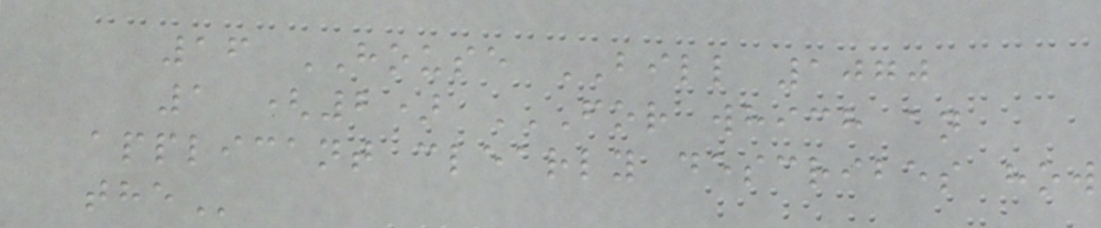16 HOUSE BILL 1070
1 (2) FOR WHICH AN
APPLICANT CLEARLY DESCRIBES HOW
THE
